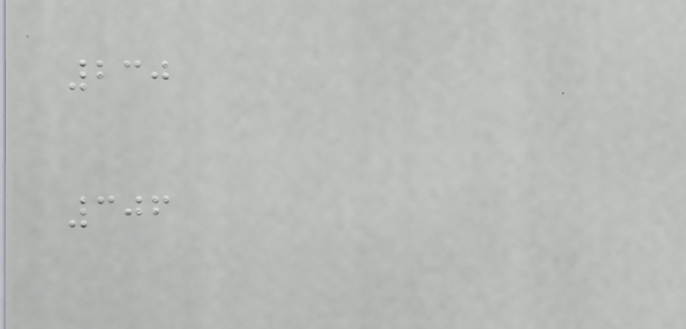230
306
